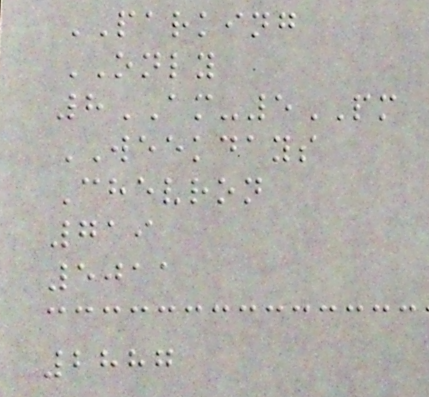PARKING
ONLY
8AM-5PM
WEEKDAYS
Chevron
719
5011
2887
